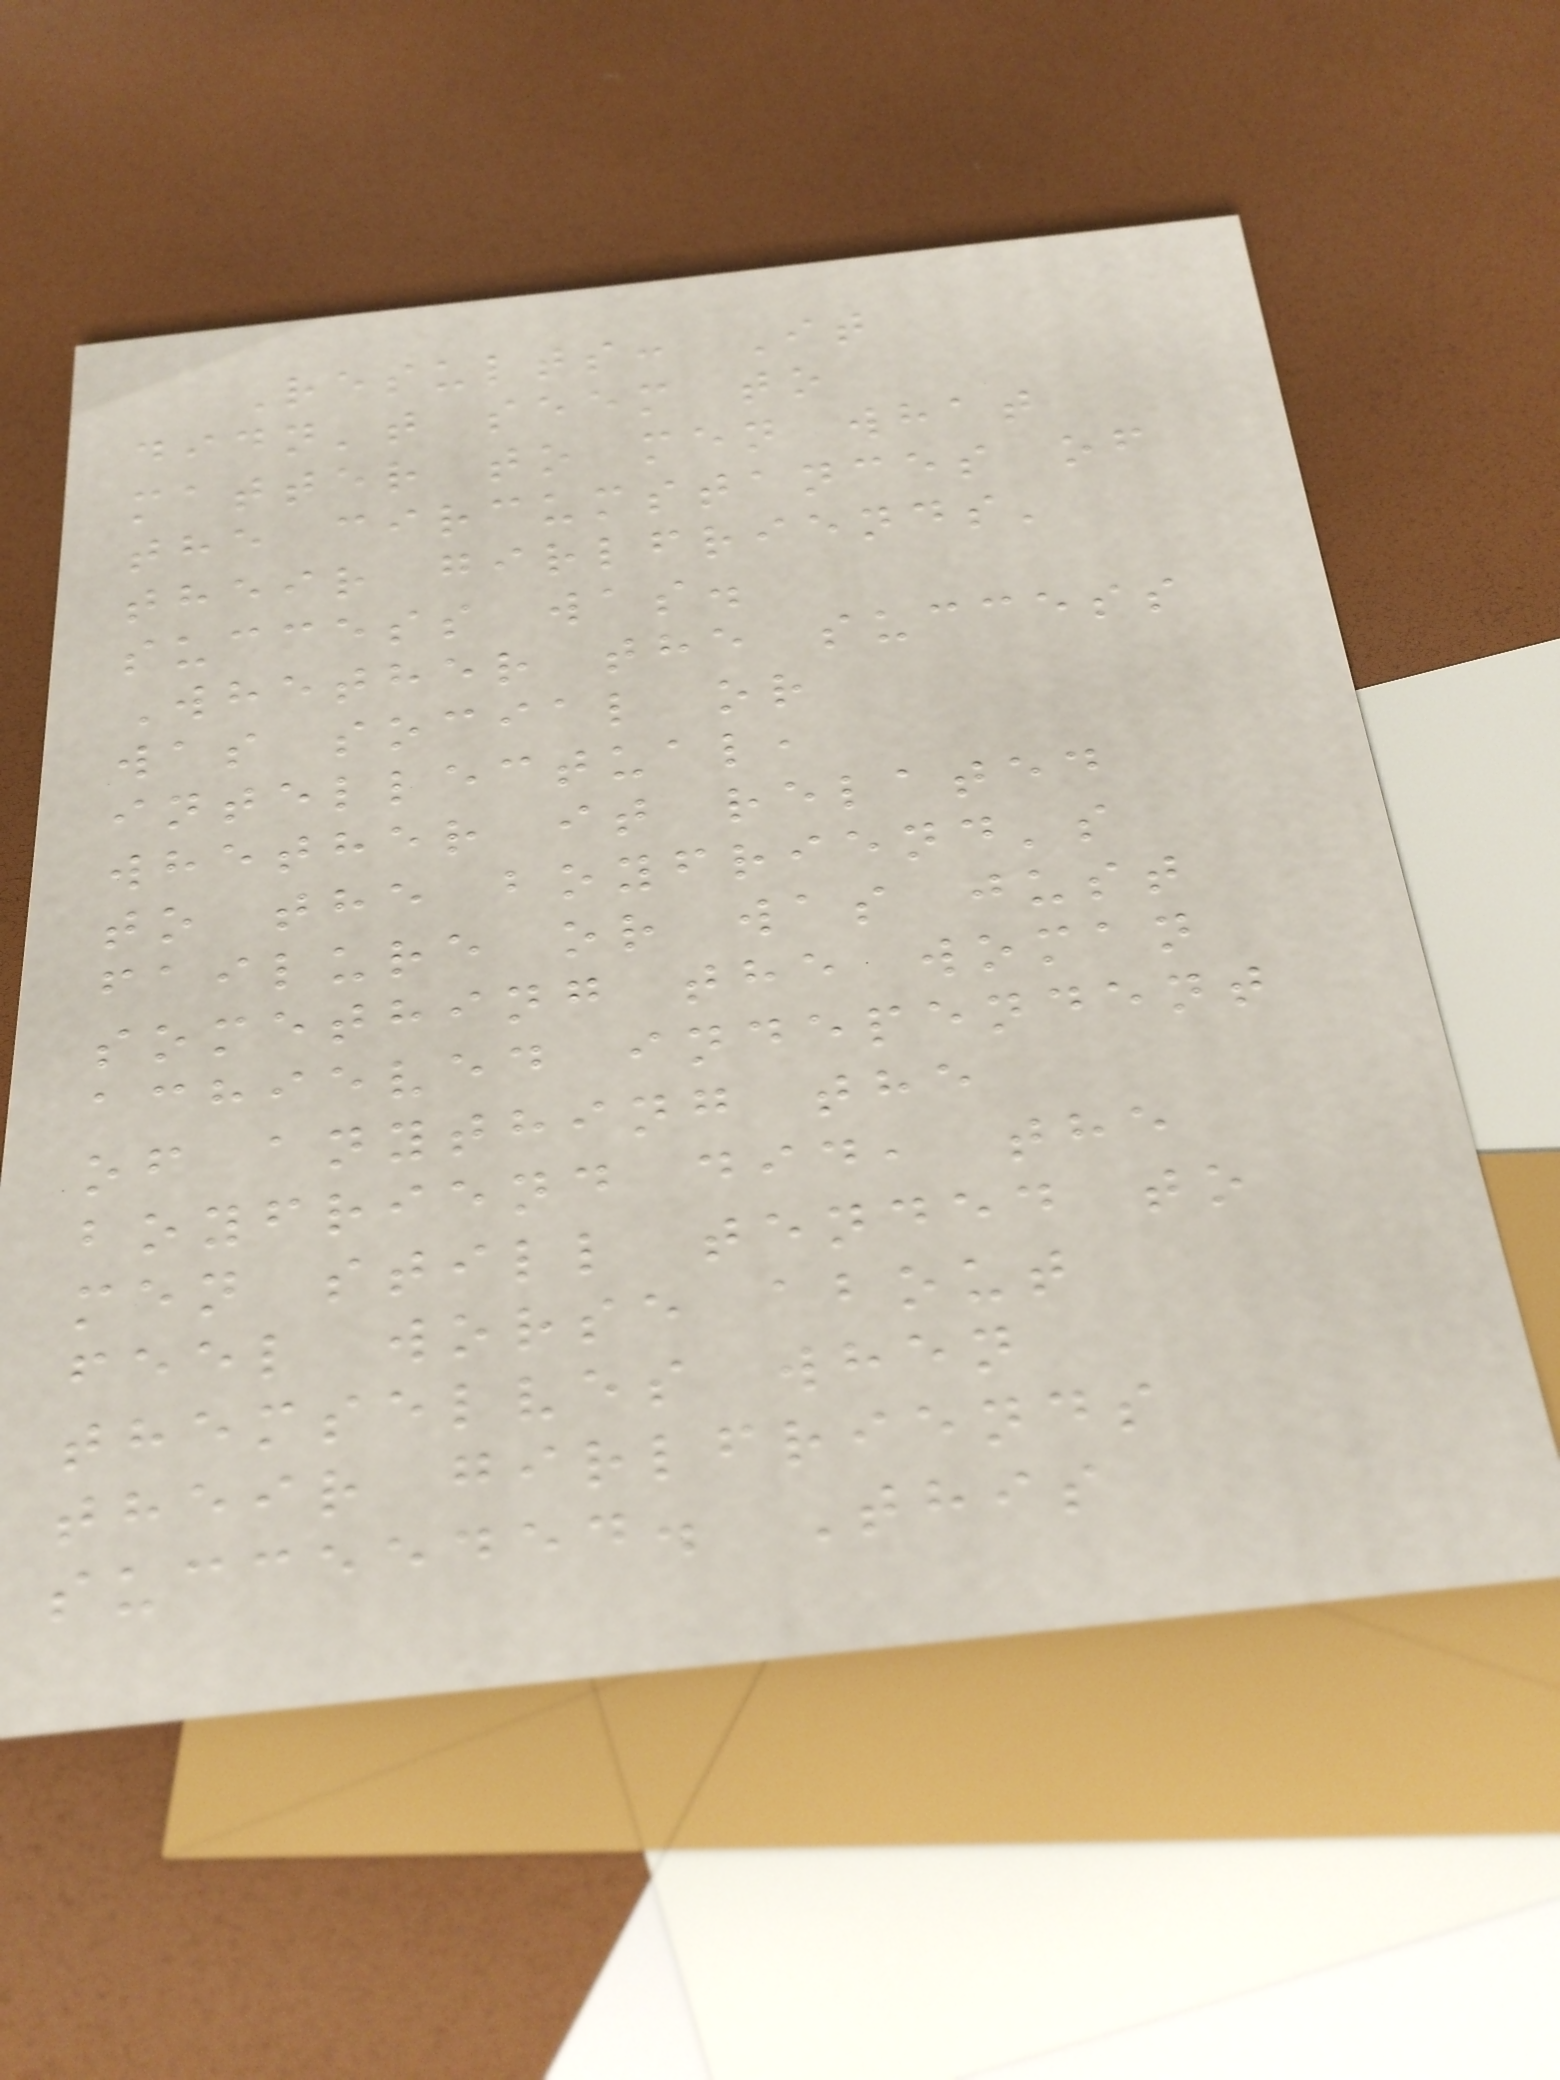Results: It
didn't seem to
matter to men what
the circumstances of
their girlfriends'
success was.
Whether the success
was social or
intellectual,
whether it related
to the boyfriend's
failure or was just
something the woman
achieved independent
of anything the
boyfriend did, the
men still tended to
feel worse about
themselves when
their girlfriends
succeeded. This
